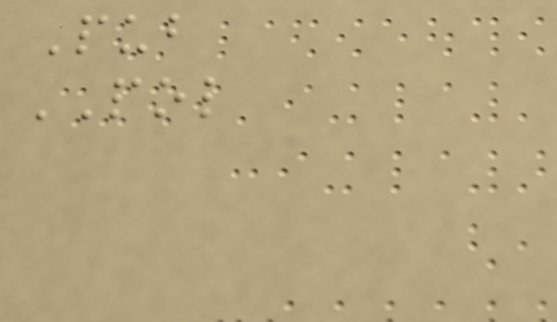Pub
POL
